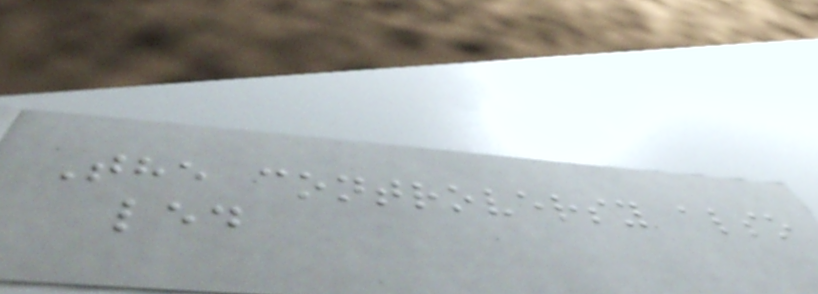The controversy also
led
